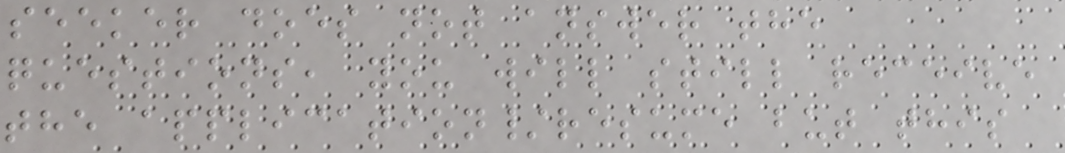seeker does not answer the
questions, you will still receive
the application/resume but this
